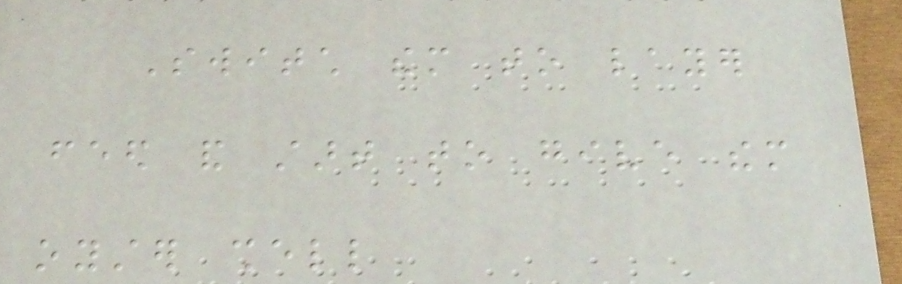Switch them to layer
feed and start to give them
oyster shell
